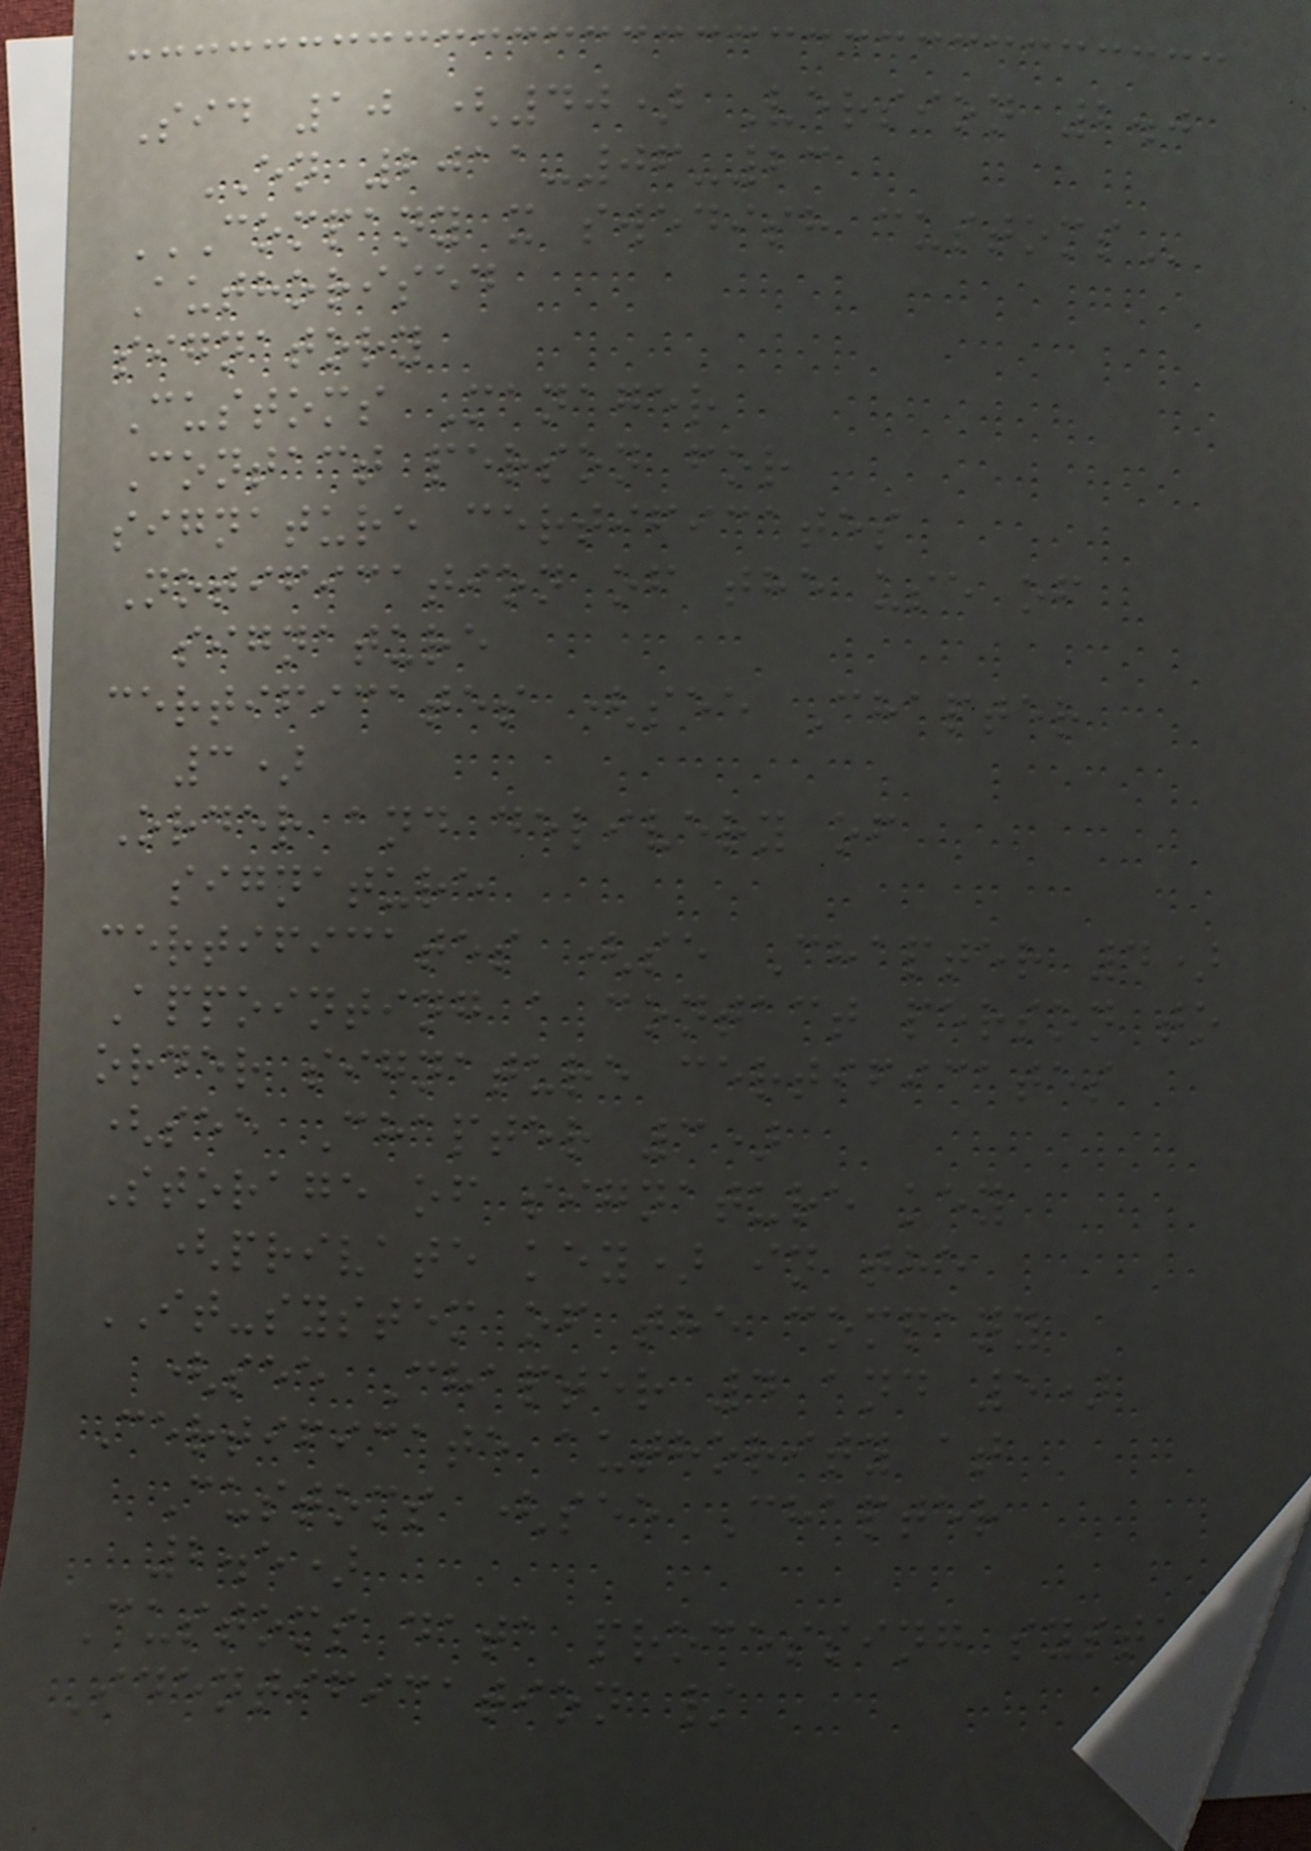Sid 10 (40) Version 2.0
EN 2011-06-23
COMPANY X SWEDISH CUSTOMS
Authorised
signatory
Customs Manager
Contact person for
signature certificates
Notification of the use of
signature
certificates (see Chapter
3)
Order and delivery of
signature
certificates (se Chapter 4)
Appointing a contact person to
order signature certificates
(see Chapter 3)
Storage of signature key
(private key) in the
IT-system of the company
(see Chapter 4 and 5)
Certificate authority at
Customs (see Chapter
2.5)
Customs data processing system
Identification /
